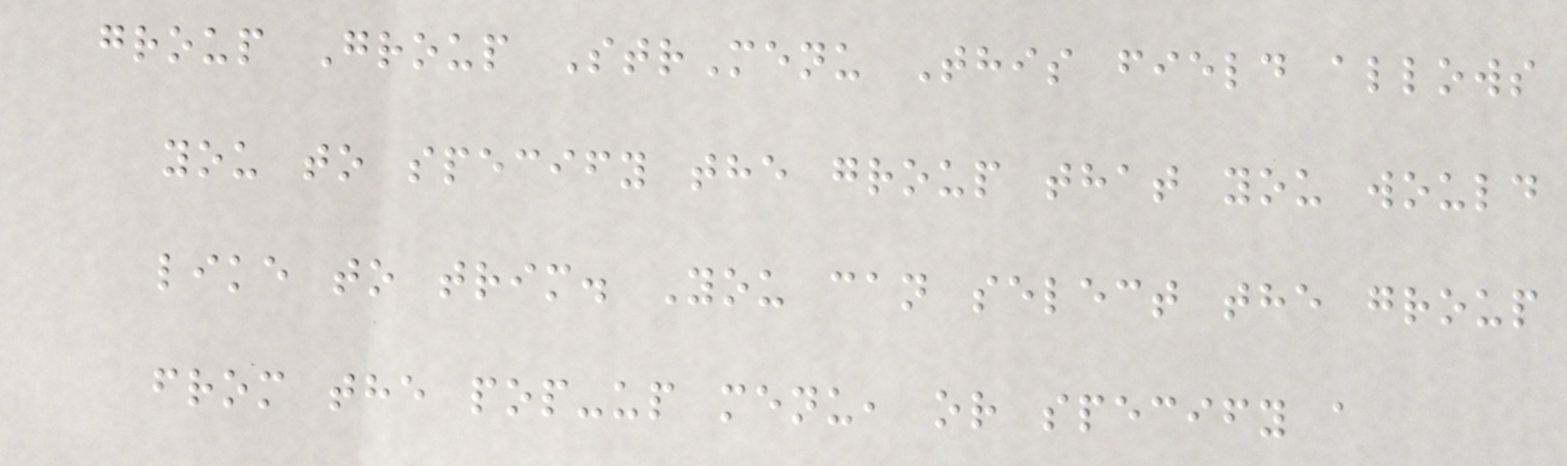group Group StrMenu This field allows
you to specify the group that you would
like to trim. You can select the group
from the pop-up menu, or specify a
